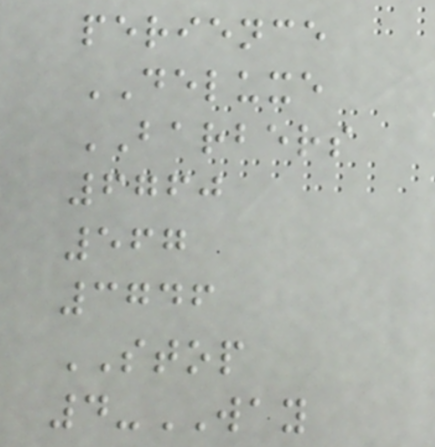perience
DELUXE
BARBERS
6760
567
3746
STOP
4-WAY
